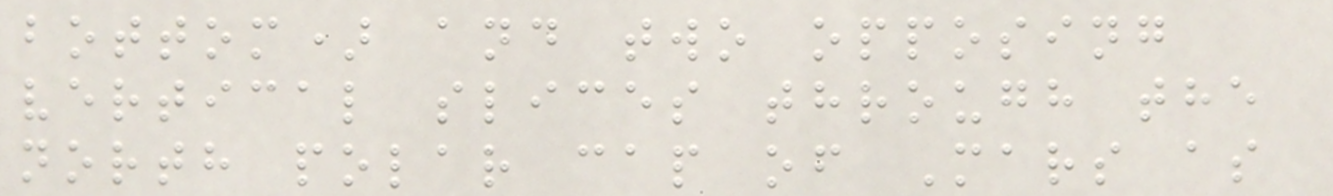bottom) and two opposing
vertical slices through the
north polar cap of Mars as
